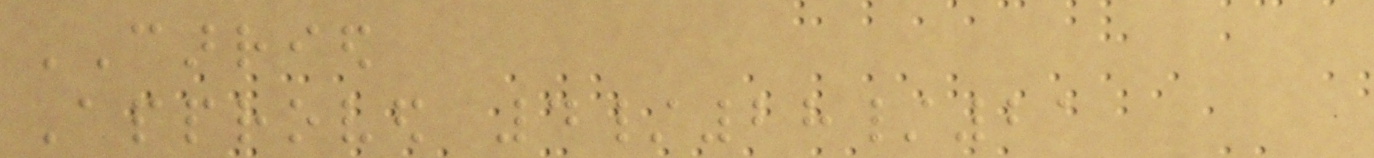CARRIED
Approved 4/28/21
